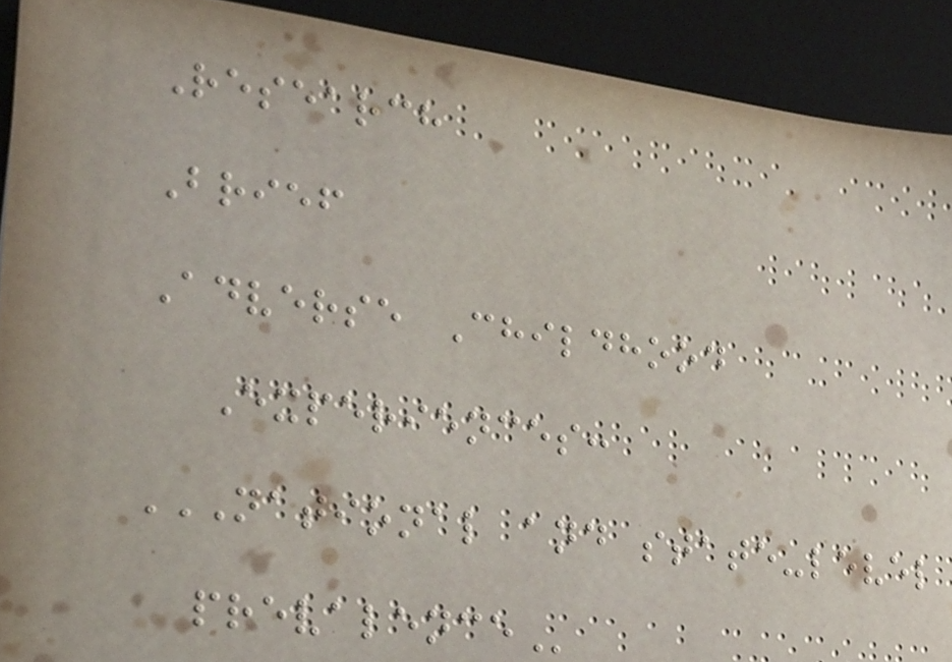Research
Brief
Adverse Childhood
Experiences:
NATIONAL AND STATE-LEVEL
PREVALENCE
